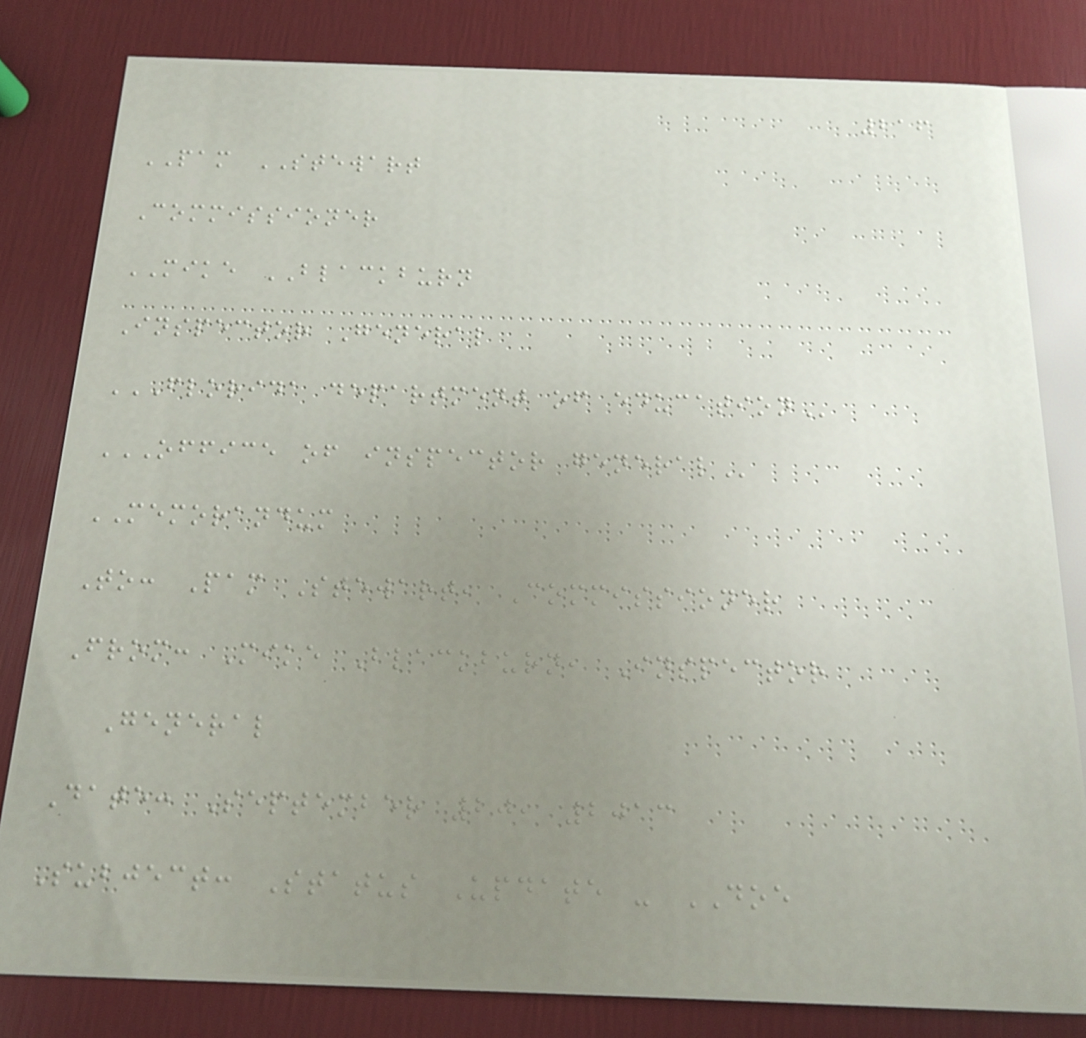216
PAM STEWART
Commissioner
MIKE BLACKBURN
Inspector General
FLORIDA DEPARTMENT OF EDUCATION
OFFICE OF INSPECTOR GENERAL
MEMORANDUM
To: Pam Stewart, Commissioner
From: Mike Blackburn, Inspector
General
Date: September 20, 2013
Subject: Status Update - DOE
